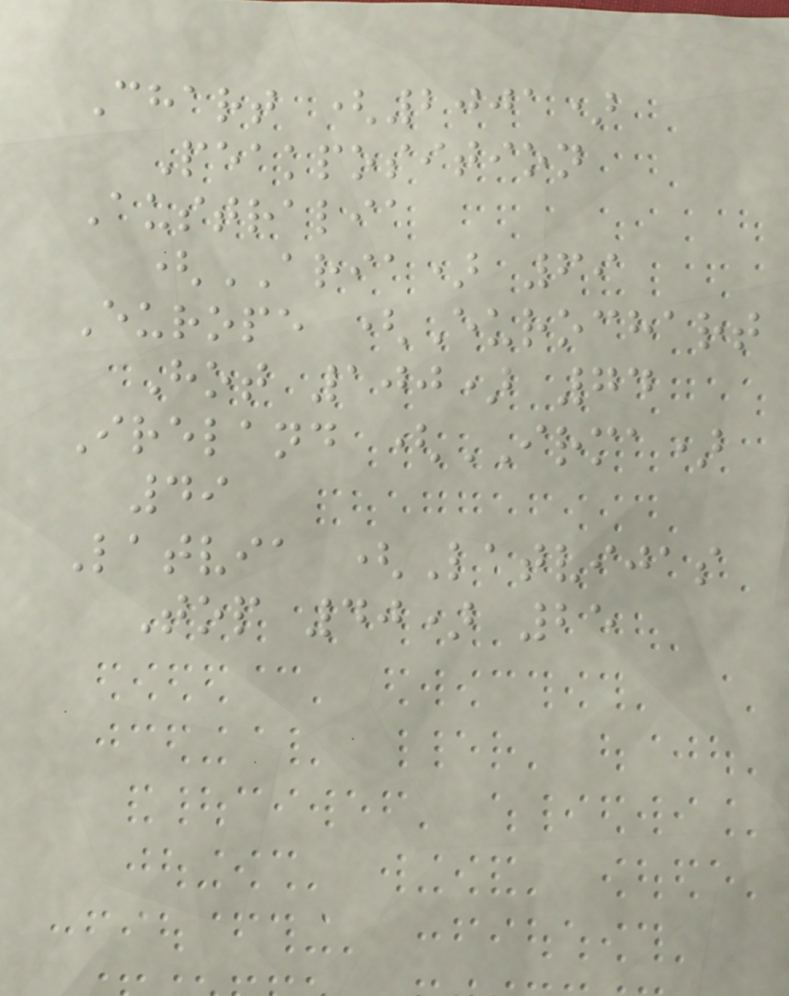Chart (2001)
Peakposition
Australia
(ARIA) 69
Europe (Eurochart
Hot 100) 74
Ireland (IRMA)
49
Latvia (Latvijas
Top 40) 25
